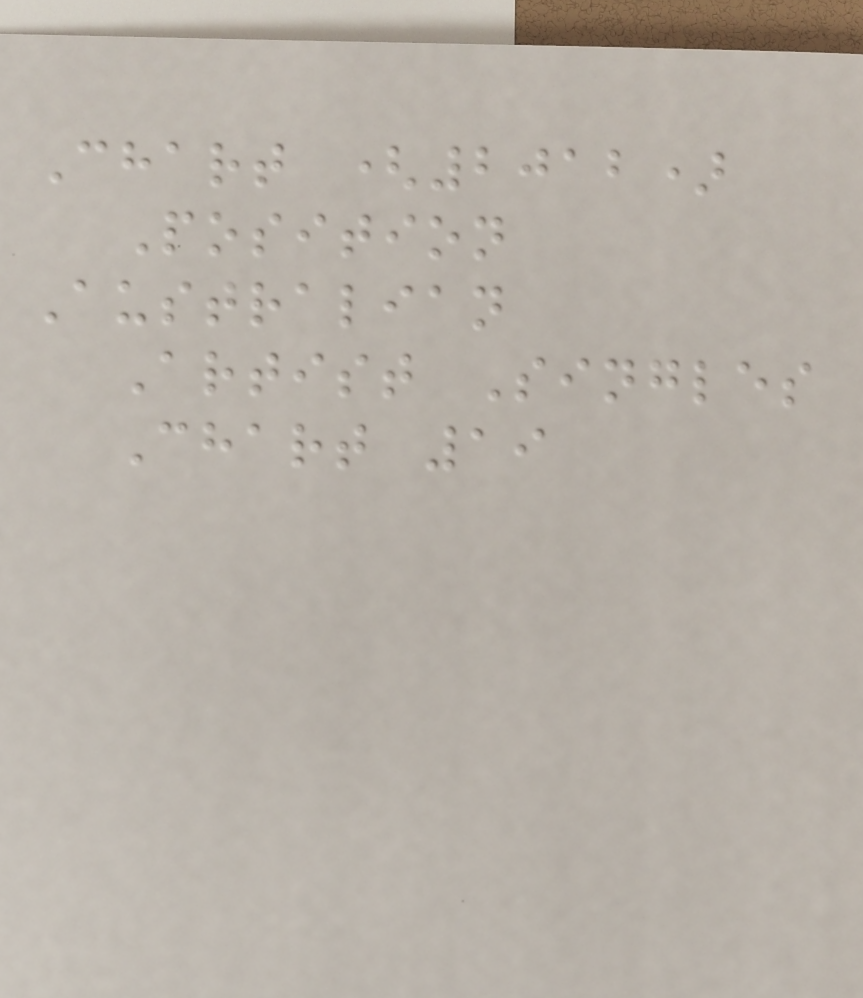Chart (2012)
Position
Australian
Artist Singles
Chart 19
